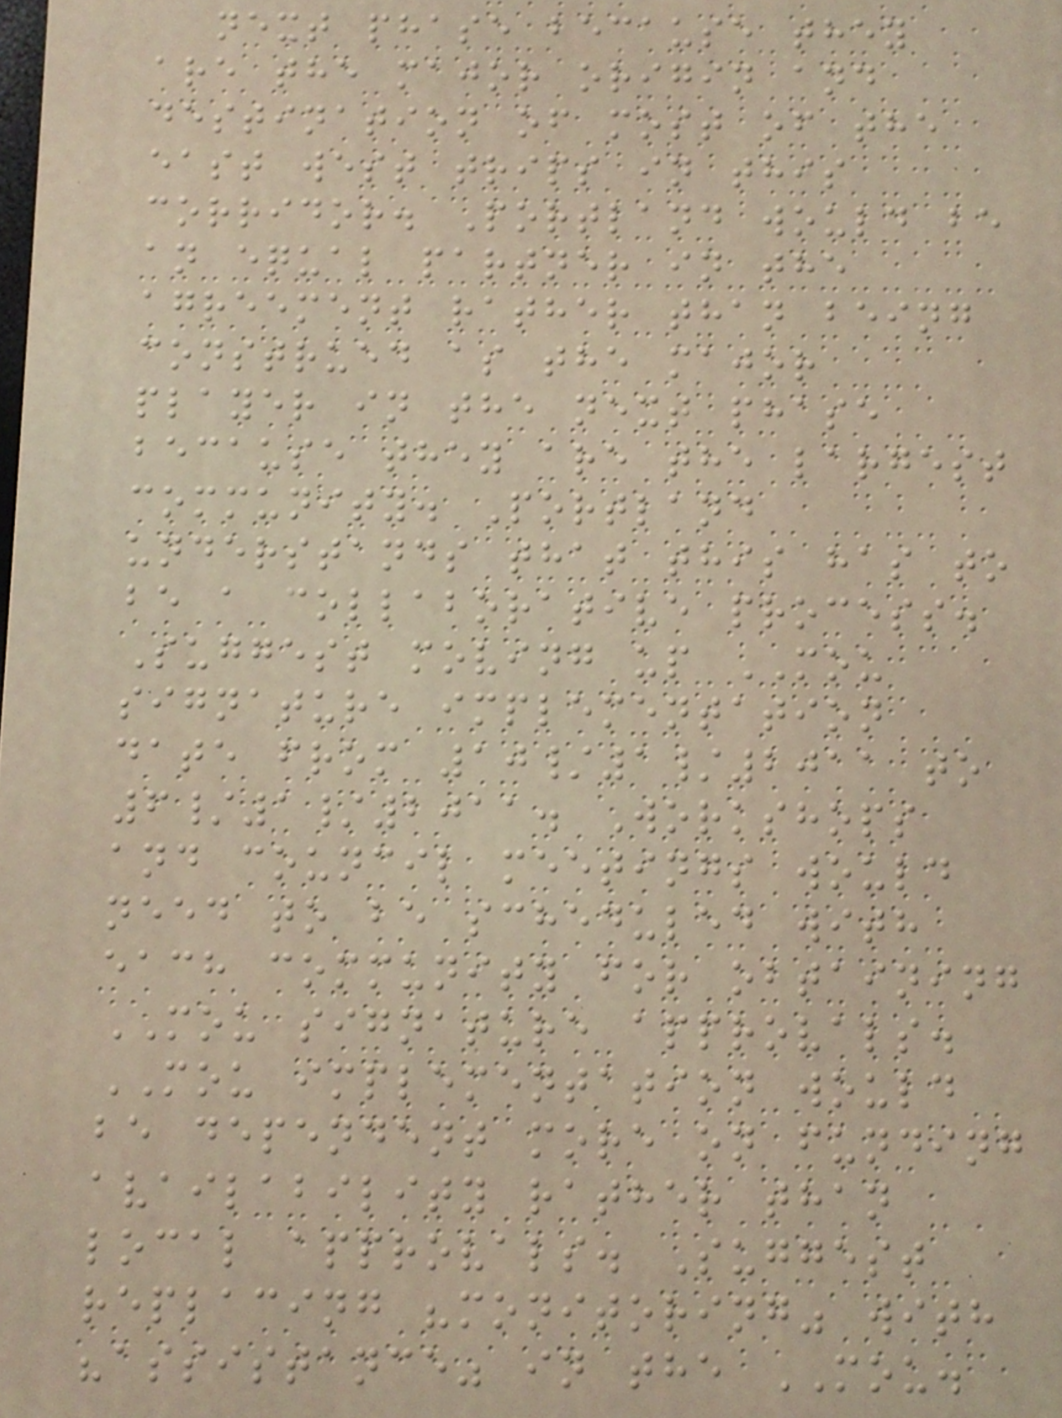next phase because they
are the major origin and
destination of most of the
east west trips in this
corridor. Portland would be
an equal partner in the
agreement rather than being
construed as the major
player in the next phase
because they are the largest
community. Portland
understands that this has to
be a collaborative process.
Suggest moving up MOU
signature implementation
date from 10/1/2011 to
6/1/2011. Workshops
and council meetings would
need to be scheduled with
each community for obtaining
MOU signature approvals.
MOU implementation would
be dependent more on funding
availability rather than
local approvals. Suggest
replacing "monitoring" with
"assistance" in the MOU.
